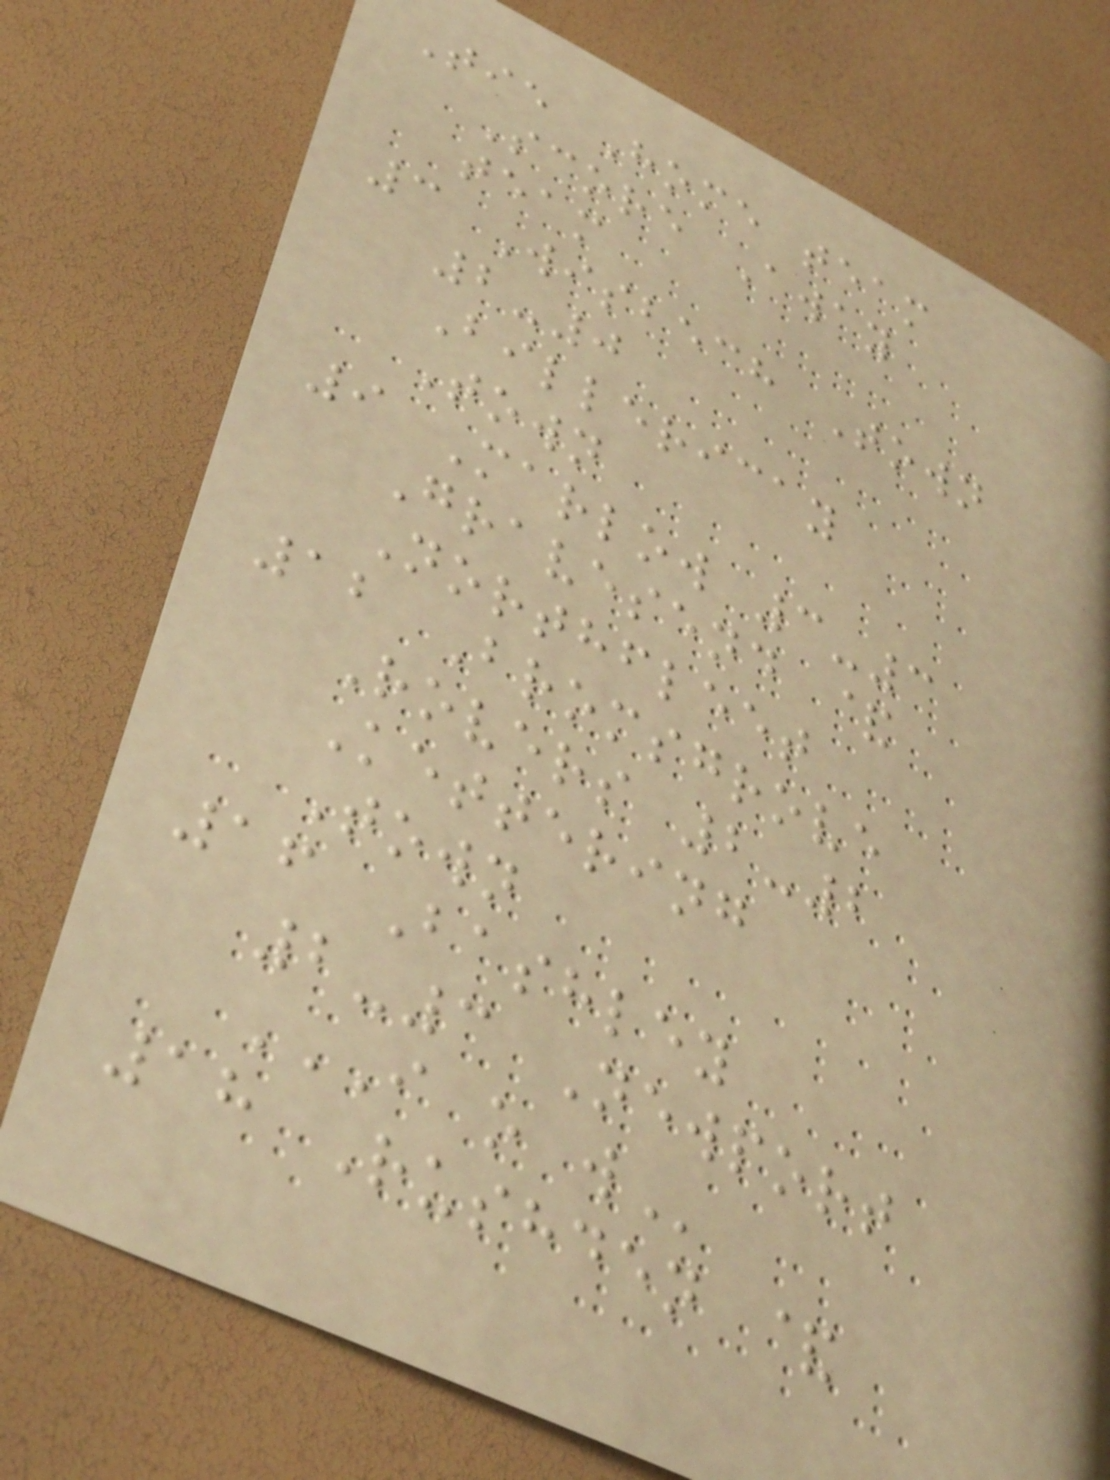Tie Home team
Score Away
team
3 Wisbech Town
2-0
Billericay
Town
9 Marlow 3-3
Gravesend &
Northfleet
12 Bromsgrove
Rovers 2-2
Kettering
Town
16 Bashley
2-3 Newport
I O W
18 Rushden &
